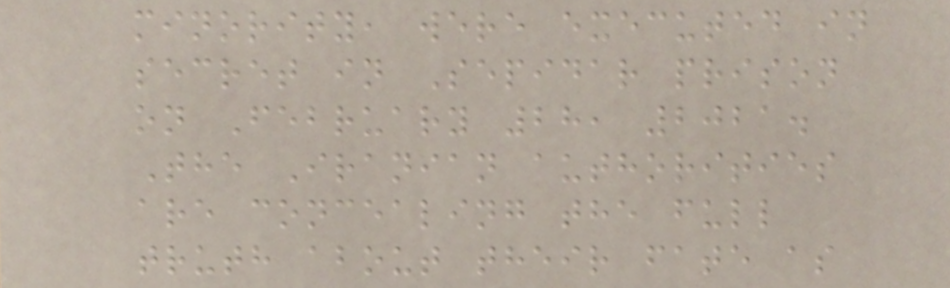minority, were executed in
secret in Sepidar prison
on February 28, 2021.
The Iranian authorities
are concealing the full
truth about their fate as
